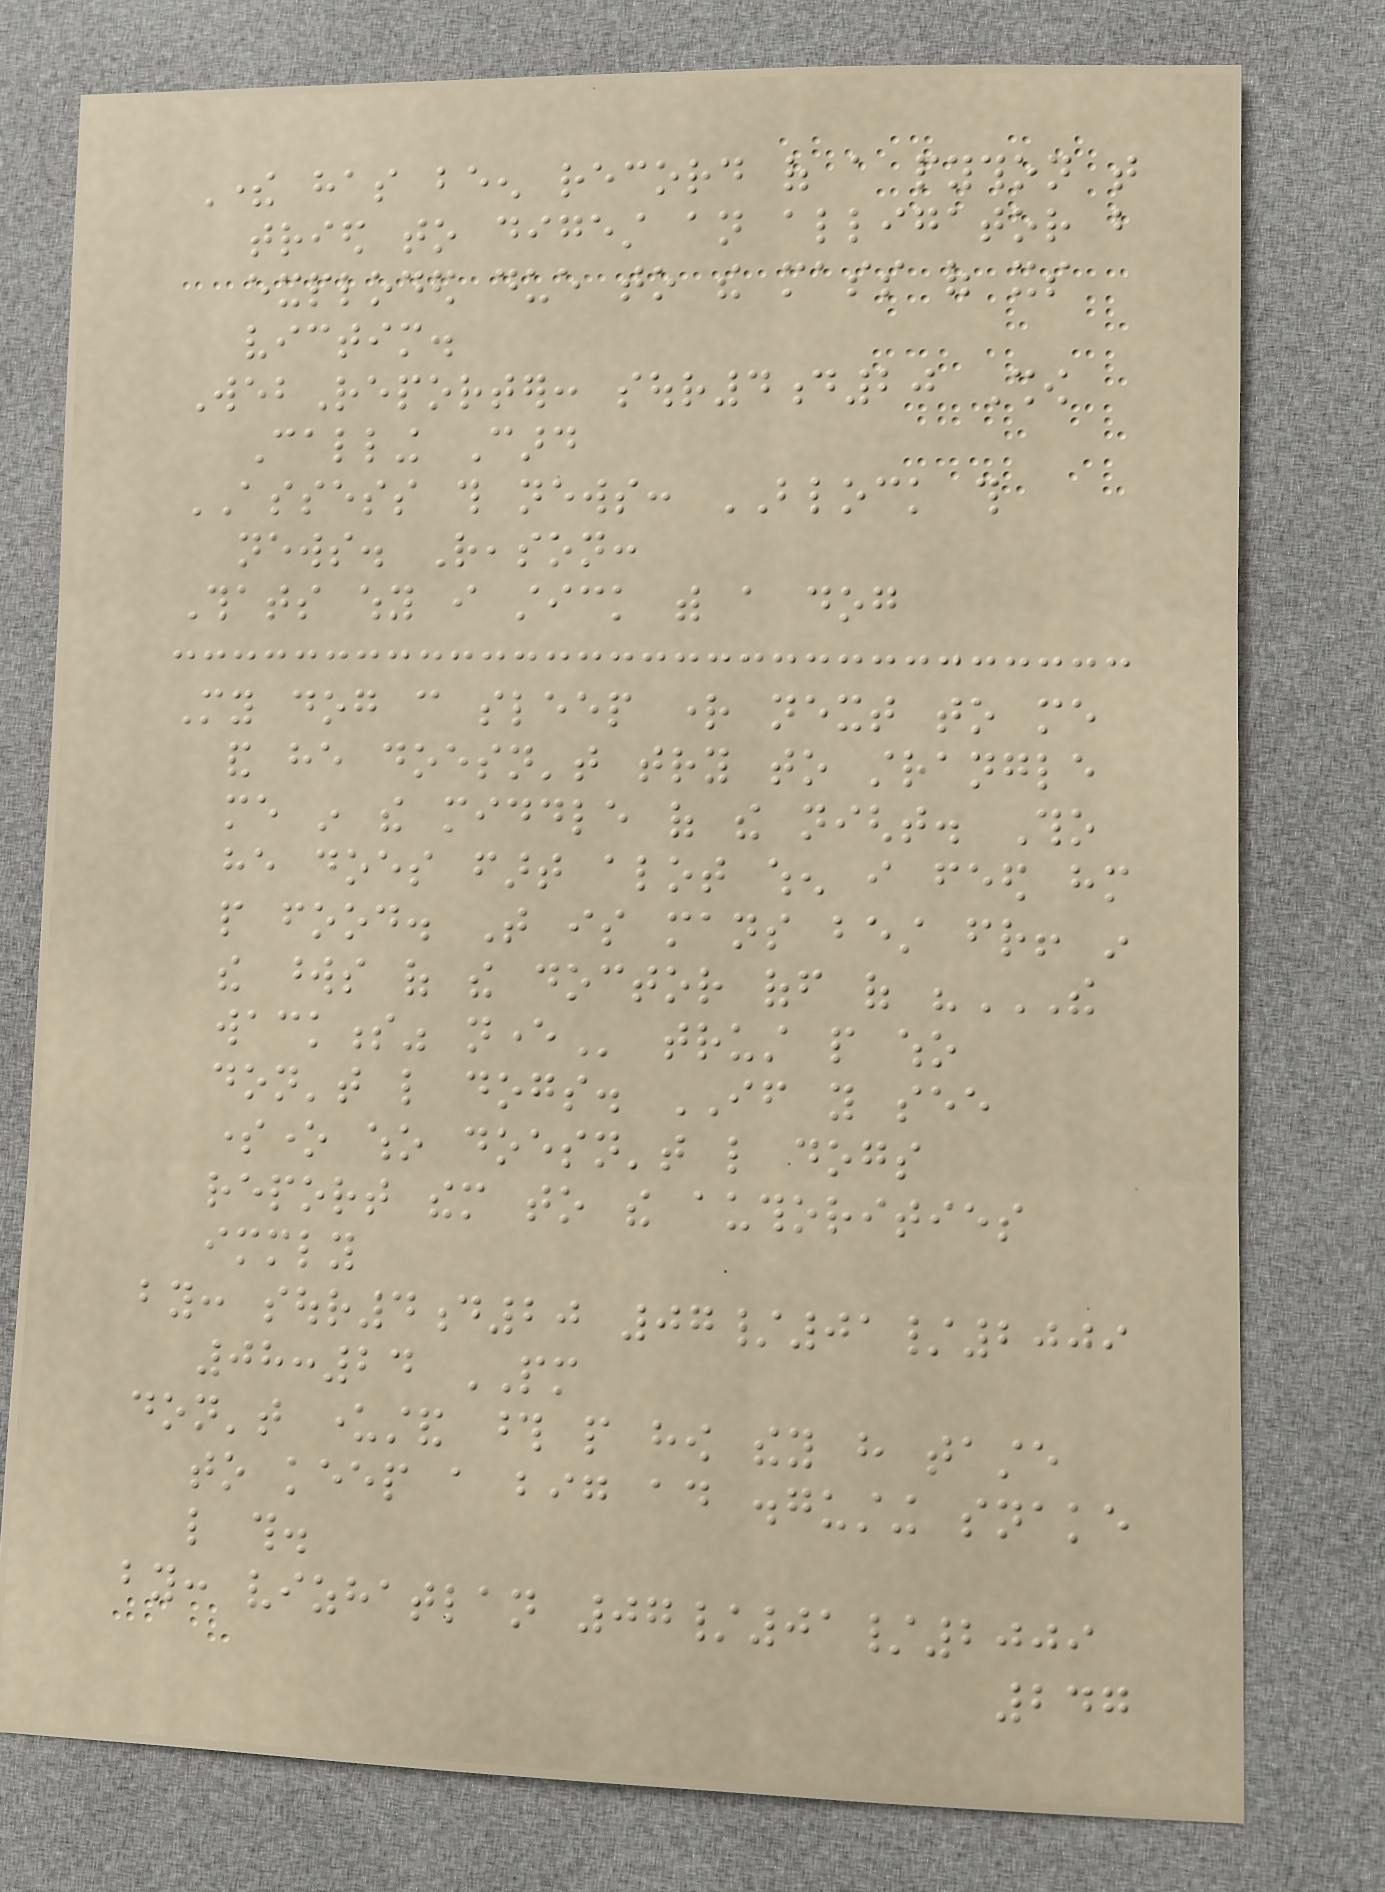There has been record of a python that
tried to digest an alligator but
exploded due to the mass of its
victim.
WebReporter: sour4d20 Show
Calling Card
ASSESS this news: BLOCK this
news. Reason:
Thats why i stick with a dog
My dog can sleep right next to me
and he doesn't try to strangle
me in the middle of the night. Tho
he does fart alot when i feed him
people food. That is mans best friend! in
the words of the doctor off of "THE
WACKNESS" NEVER trust people who
don't like dogs. IF you see
someone who doesn't like dogs
report them to the authorities
immediately
by: sour4d20 07/01/2009
08:24 PM
don't understand those people how they have taste
to keep a big ad disgusting snake
like this.
by: vizhatlan 07/01/2009
247
